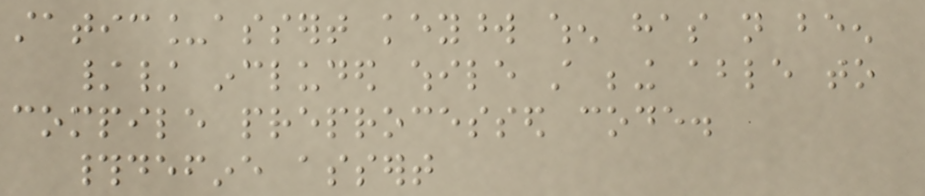static_assert keyword when has not been
// included while still being able to
compile preprocessed code.
#define assert
